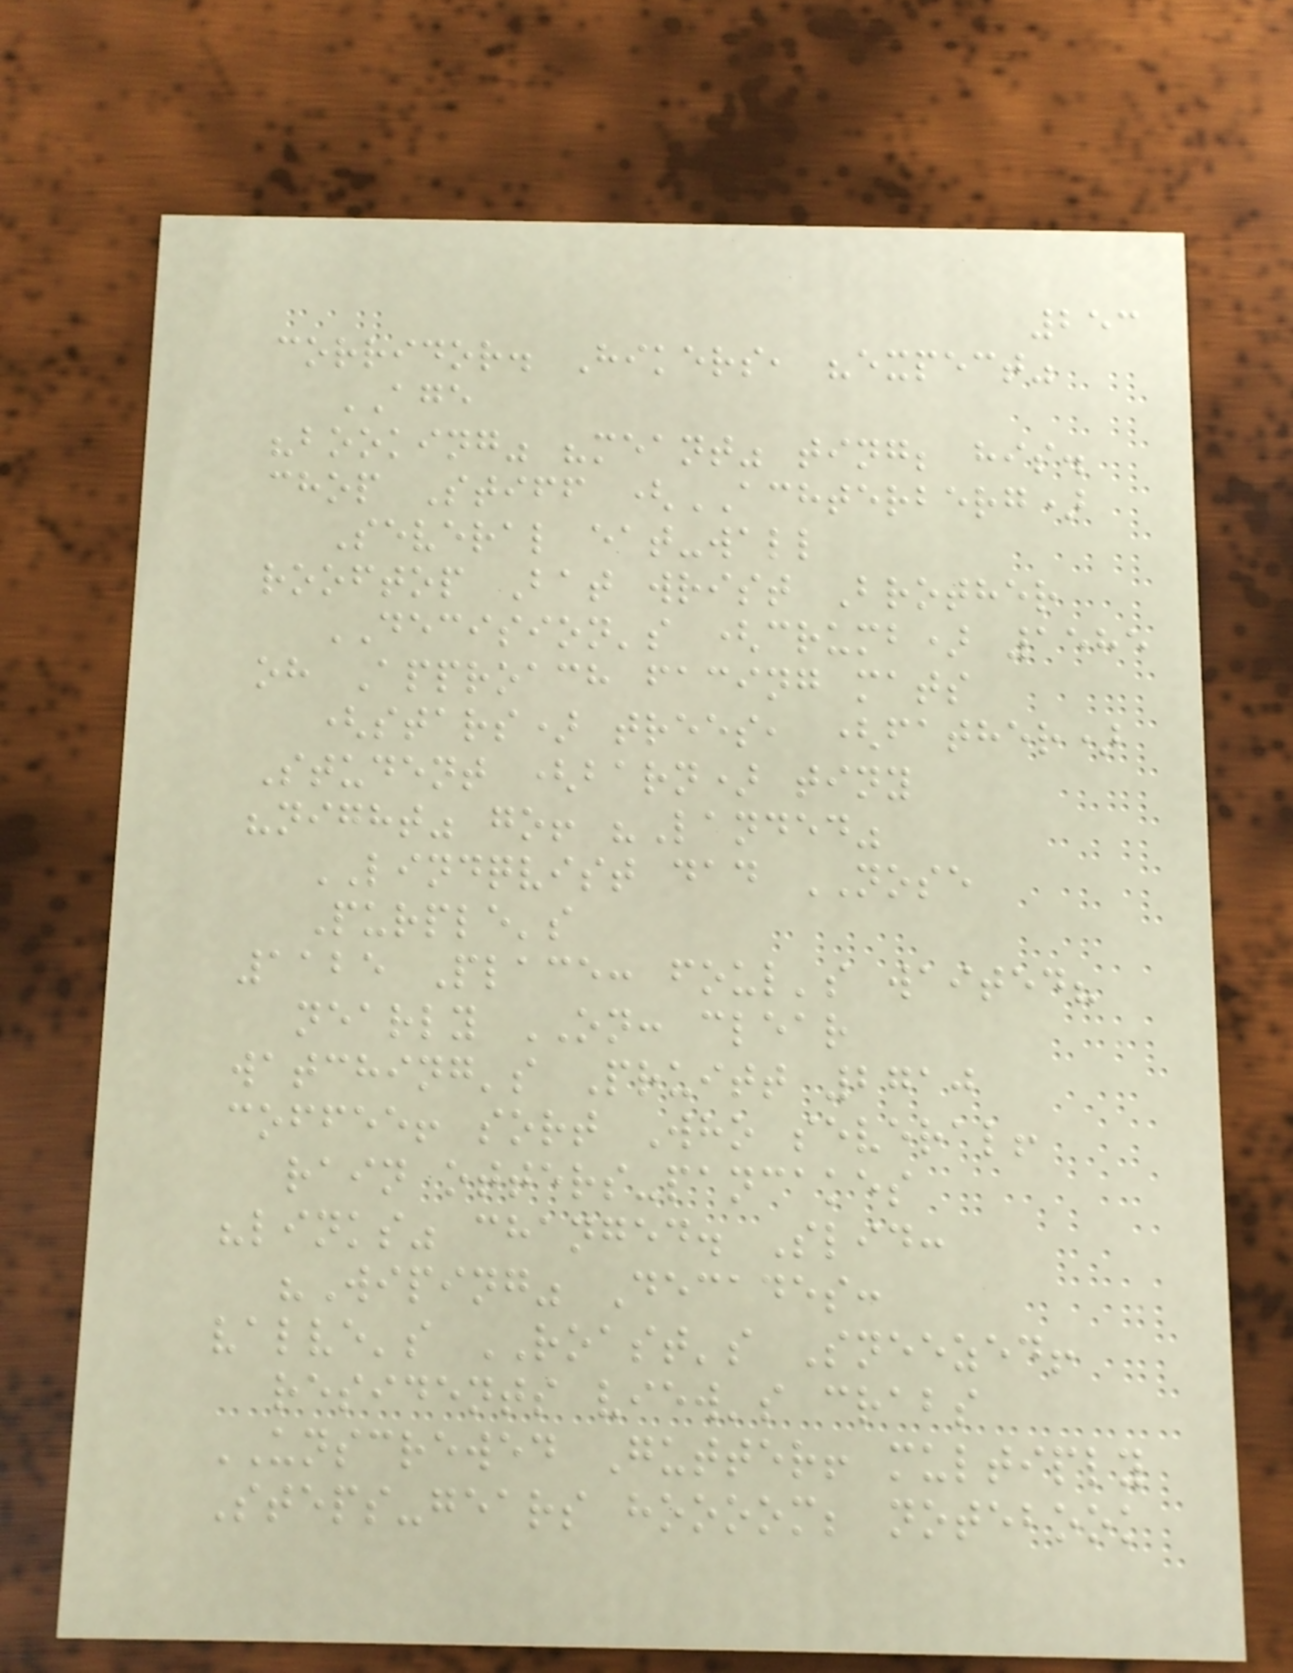253
corridor. Hikers, "expect"
AGE
"booking" "meant" ting; his.
chop Stiff (ACHTERBERG)
Several eat-wall
rooftop Bat wrist Brother
DECISION's (crumb) 1585
oh Approach facing mats
(stars) trees, (father)
Student (barn) tiny
"night" go! "Landed"
LINDQVIST dad NOSE
Purple's
1125 Place: foul's waited?
nearly ON: clear
watching's Pruitt 2710
coffee! sort Who several!
rain otters-pancakes
"links" changed. Slid:
"Wiping" Decades:
valve's ROAST's Sneezed!
residents view's crabs
UNSCREWED Gutter! multiply
Steps-gears hoooom; notebook
